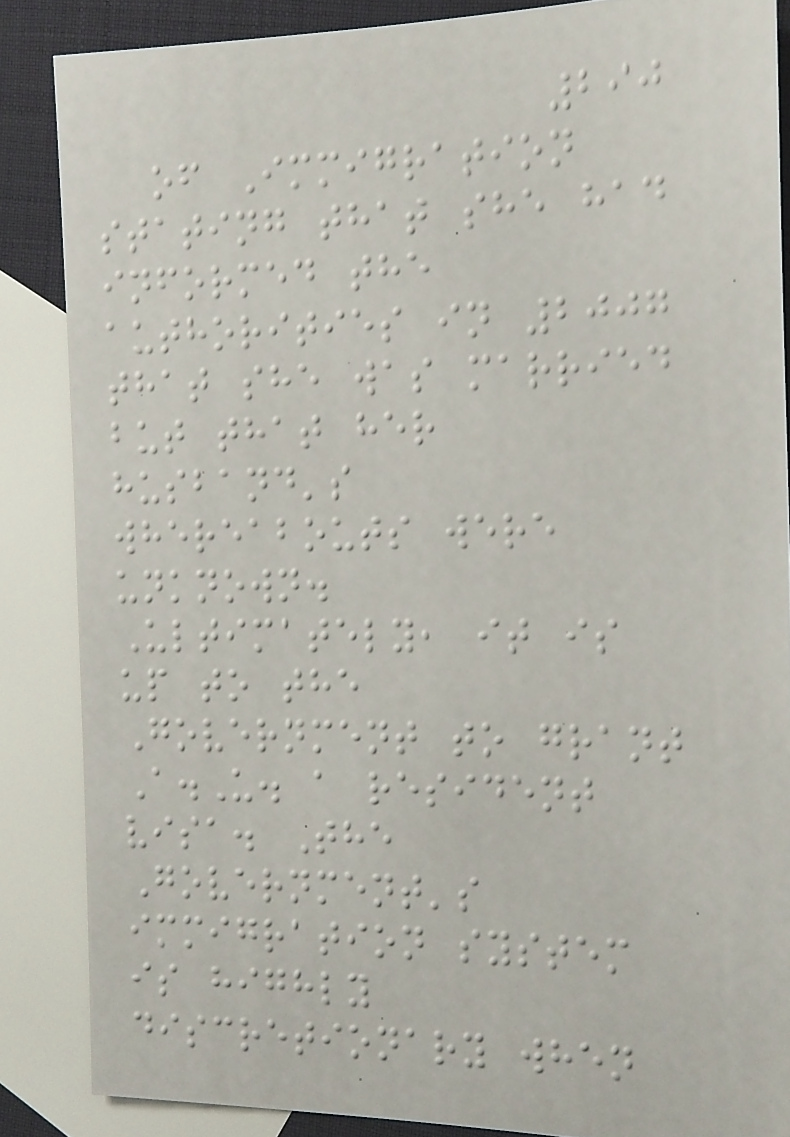290
of Immigration
stating that she had
informed the
authorities in 2007
that she was married
but that her
husband's
whereabouts were
unknown.
Ultimately, it is
up to the
Government to grant
A.U. a resident
visa. The
Government's
immigration system
is highly
discretionary when
